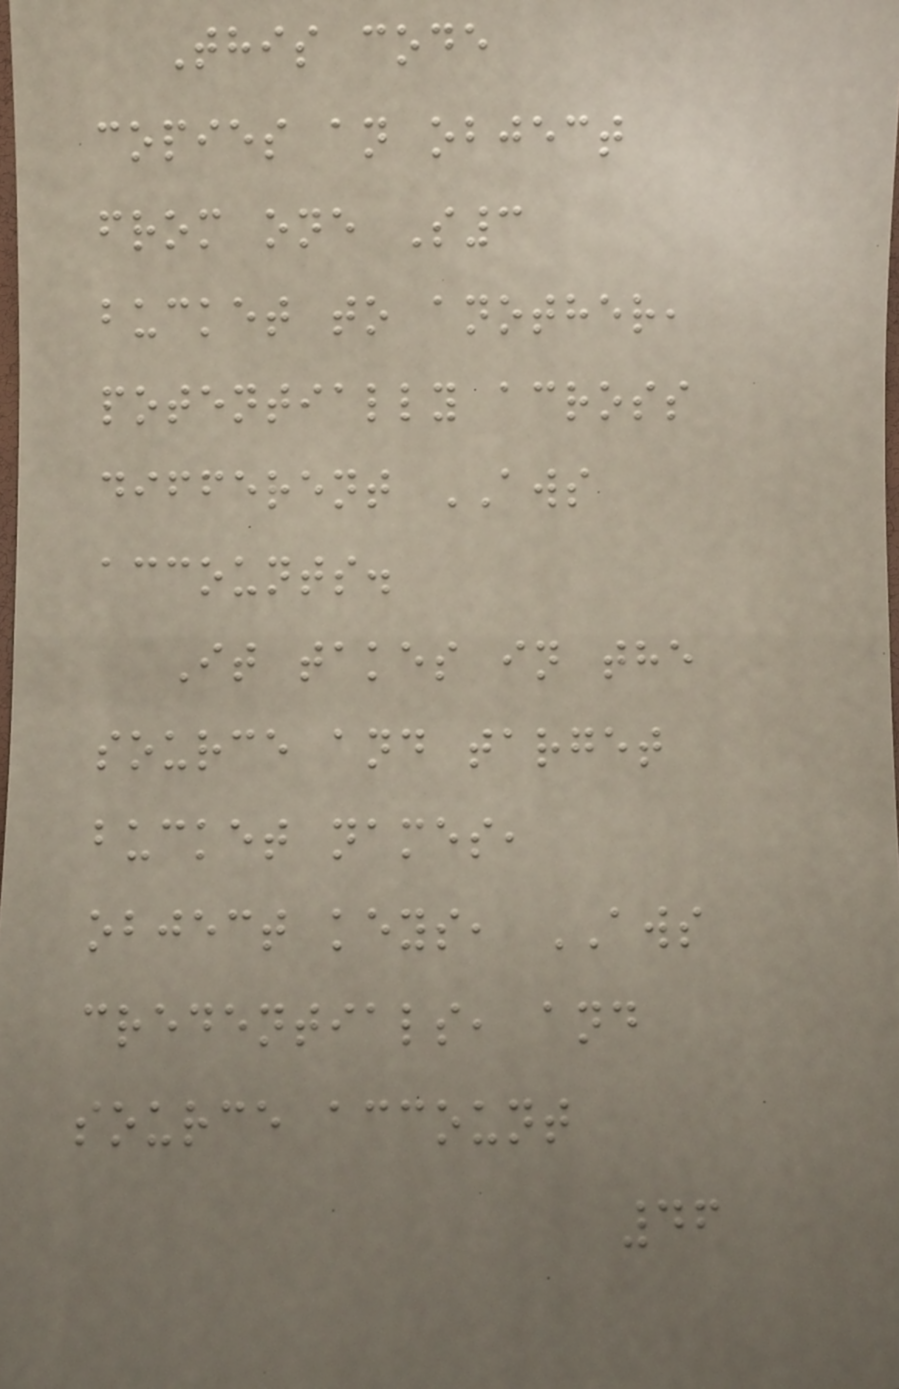This code
copies an object
from one S3
bucket to another,
potentially across
different AWS
accounts.
It takes in the
source and target
bucket names,
object keys, AWS
credentials, and
source account
46
